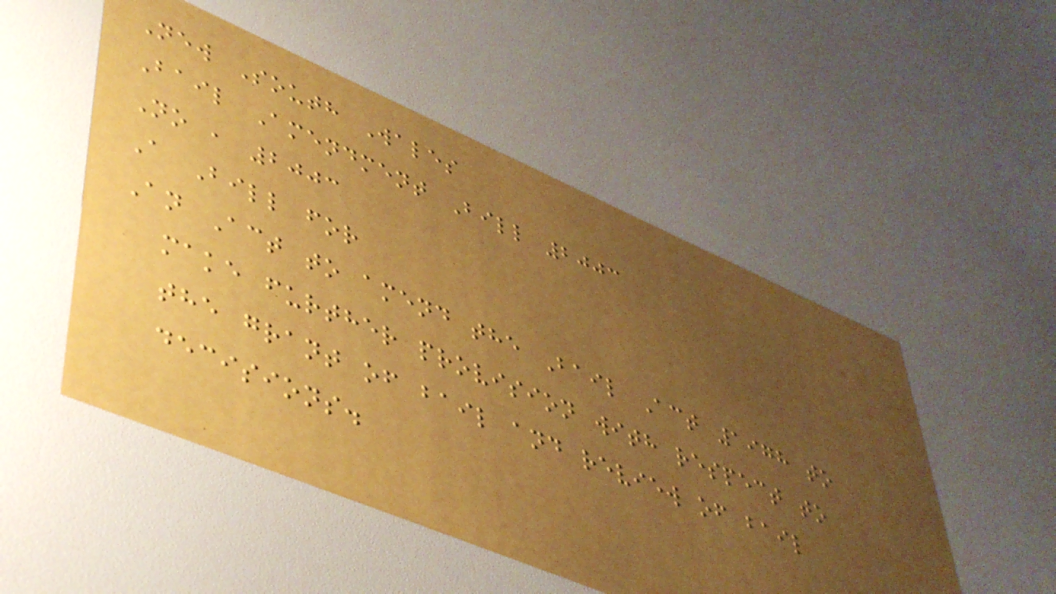New South Wales
Bail Amendment Bill 2003
No , 2003
A Bill for
An Act to amend the Bail Act 1978 to
make further provision with respect to
the grant of bail and review of bail
decisions.
